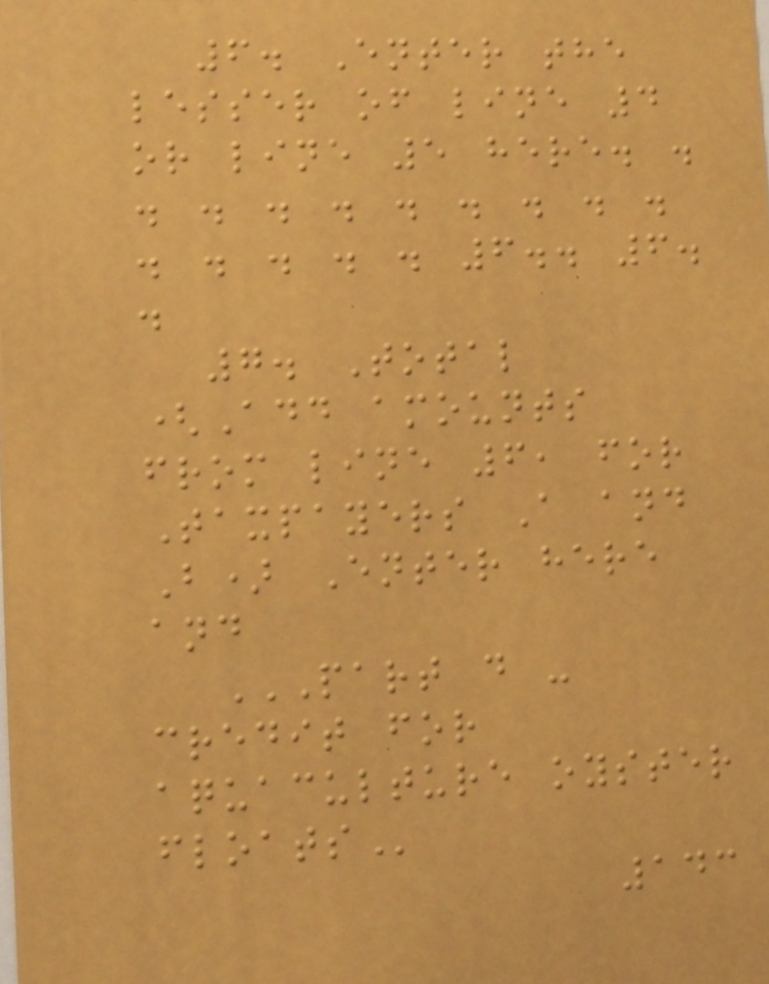6. Enter the
lesser of line 4
or line 5 here. .
. . . . . . . . .
. . . . . 6.. 6.
.
7. Total
(Add amounts
from line 6, for
Taxpayers A and
B) Enter here
and
PART D -
CREDIT FOR
AQUACULTURE OYSTER
FLOATS
143
